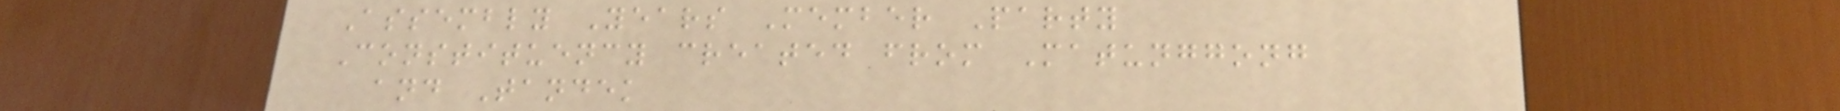Assembly Years Member Party
Constituency created from Matunggong
and Tandek
